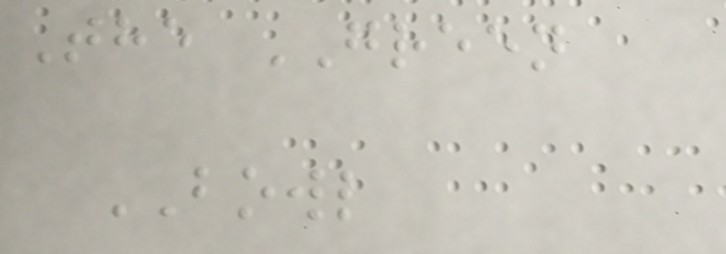The GREEN
BOWL
